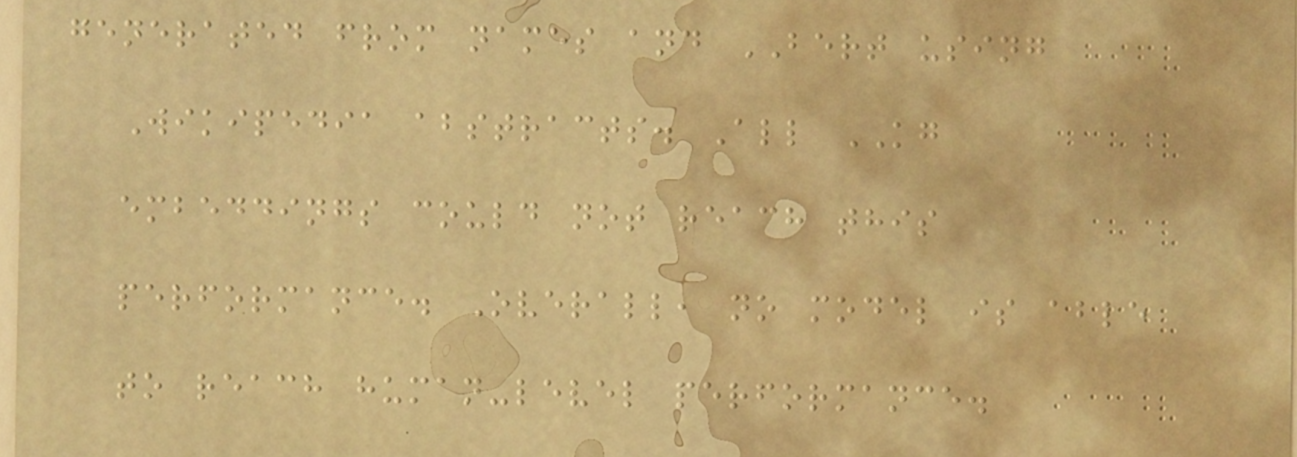generated from names and BERT using
Wikipedia abstracts. All KG
embeddings could not reach this
performance. Overall, no model is able
to reach human-level performance.
